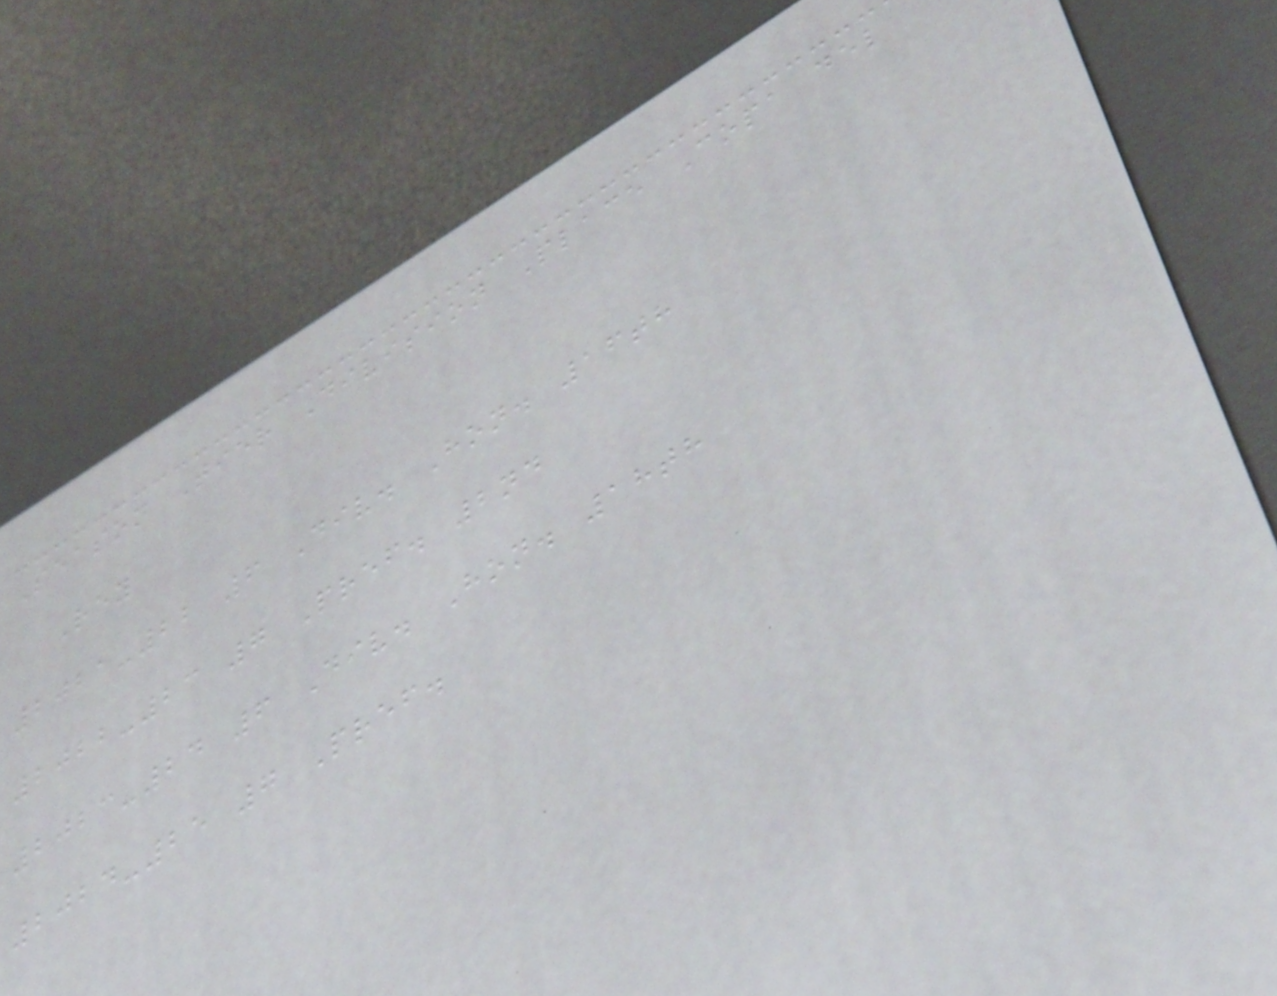Season Tier Division Place Copa del
Rey
2021-22 6 Div. Hon. 16th
2022-23 7 Pref. 2nd
2023-24 6 Div. Hon. 18th
2024-25 7 Pref.
